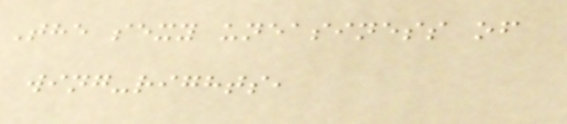The sexy uneasiness of
wing-rights,
